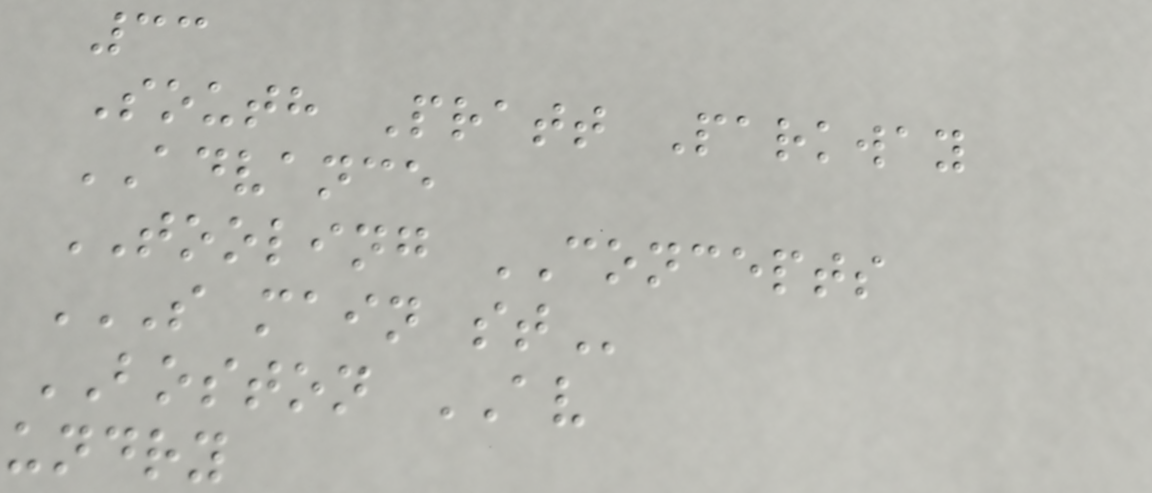33
South Pratt Parkway
ADVANCE
TOOLING CONCEPTS
S MAIN ST
BOSTON AV
undry
